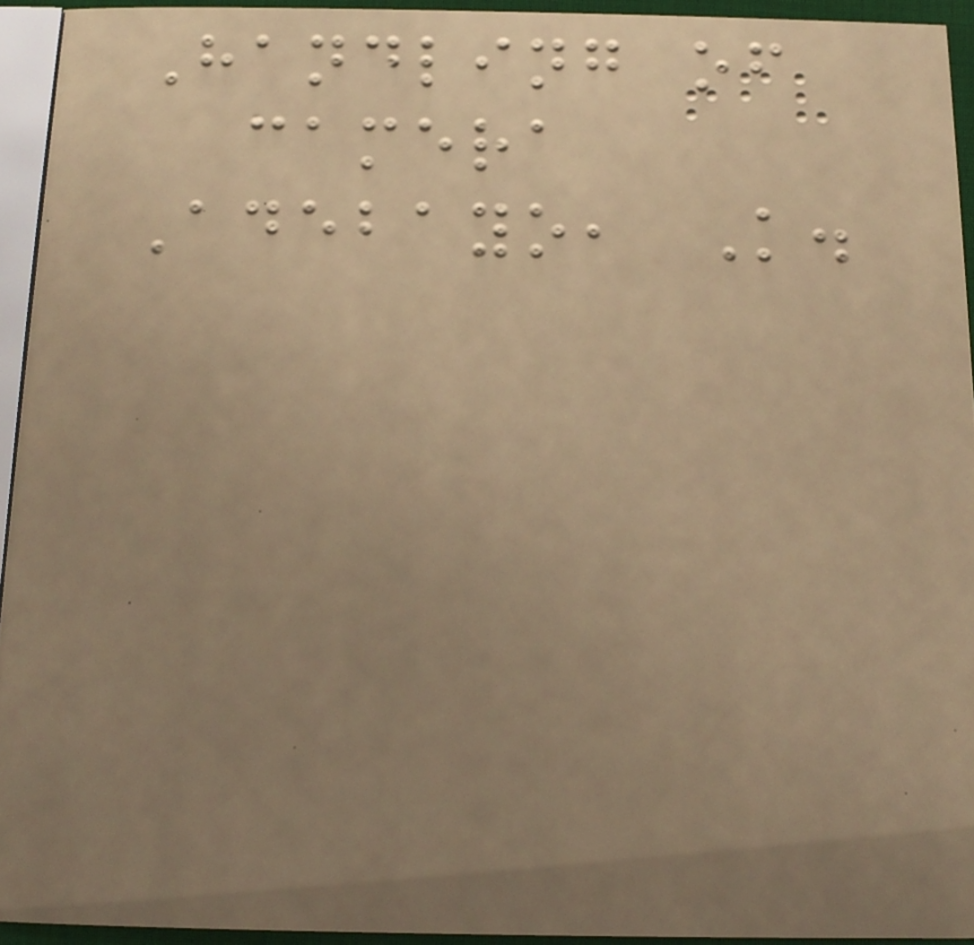Handling of
camera
Adebayo, K.
